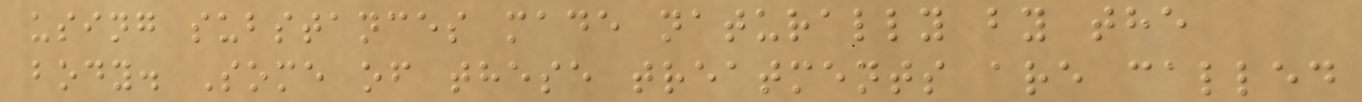using substances made naturally by the
body. Some of these treatments are called
